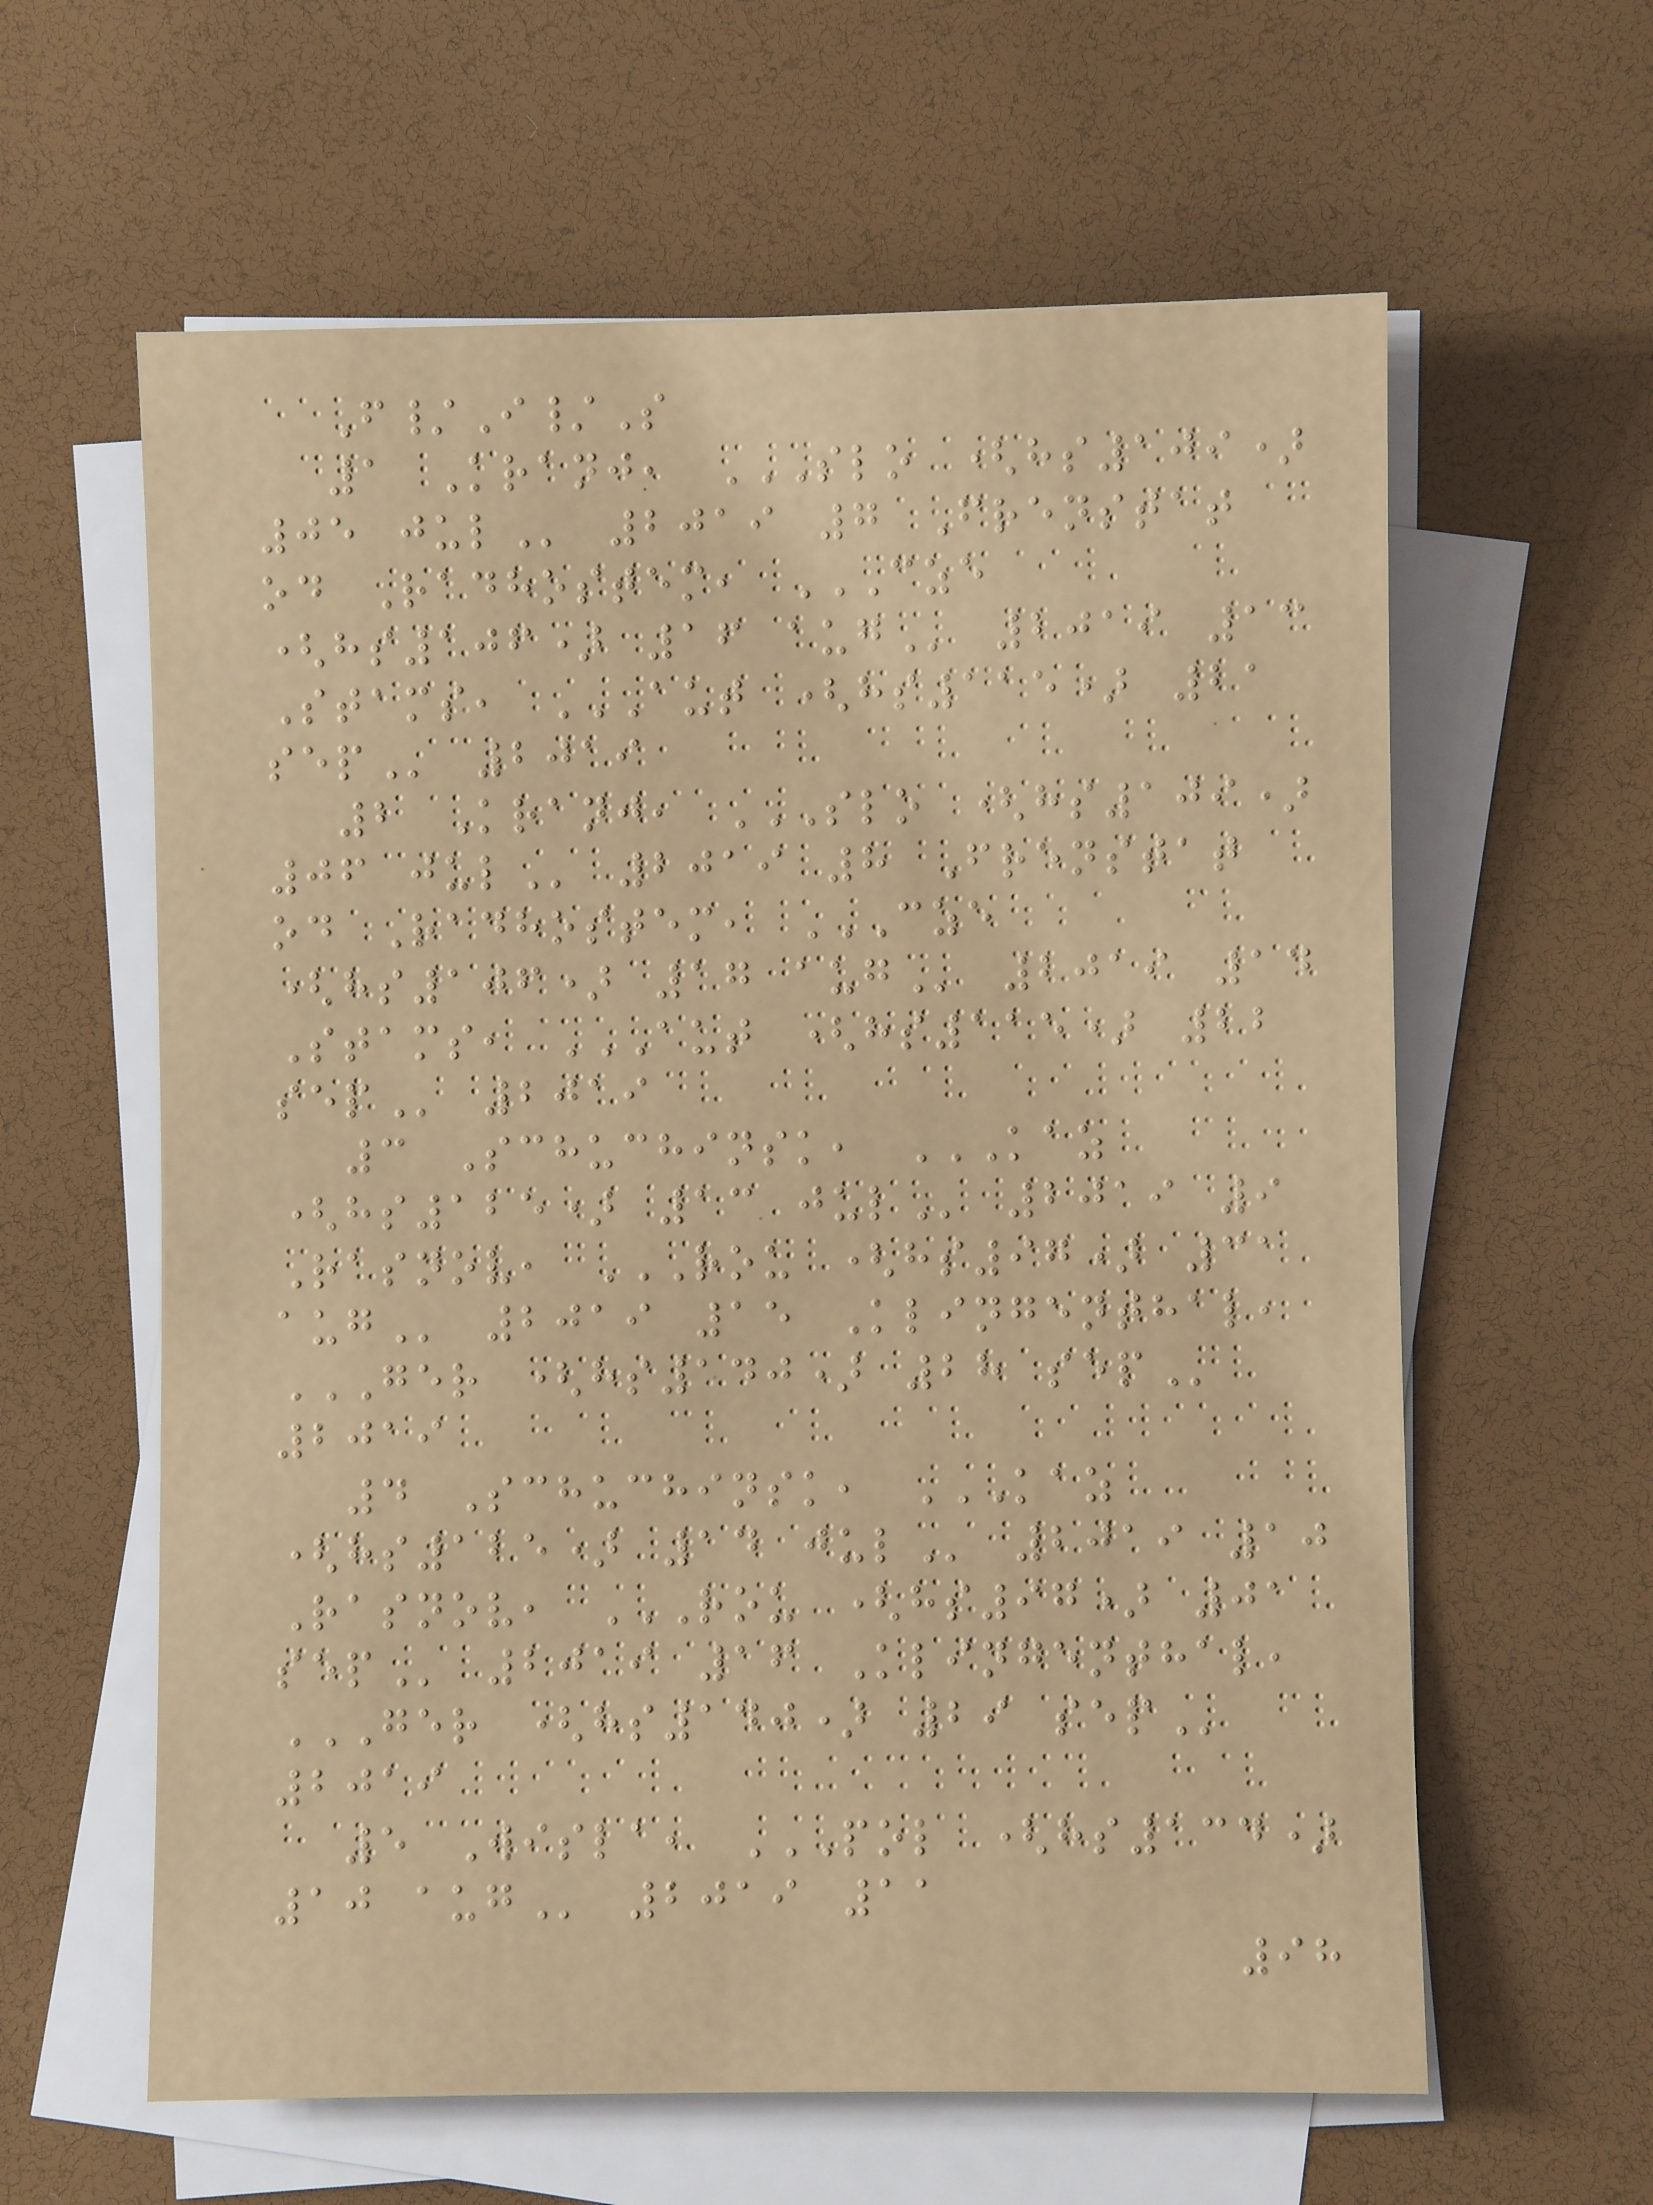F/I/S
1 Kranj, SLO (HS109)
05 JUL 2019 7 Frenstat
od Radhostem, CZE
(HS106) 16 AUG 2019 13
Stams, AUT (HS115) 21
SEP 2019
2 Kranj, SLO (HS109)
06 JUL 2019 8 Frenstat
od Radhostem, CZE
(HS106) 17 AUG 2019 14
Stams, AUT (HS115) 22
SEP 2019
3 Schuchinsk, KAZ
(HS125) 13 JUL 2019 9
Rasnov, ROU (HS97) 31
AUG 2019 15 Klingenthal,
GER (HS140) 28 SEP
2019
4 Schuchinsk, KAZ
(HS125) 14 JUL 2019 10
Rasnov, ROU (HS97) 01
SEP 2019 16 Klingenthal,
GER (HS140) 29 SEP
2019
5 Wisla, POL (HS134)
10 AUG 2019 11
98
